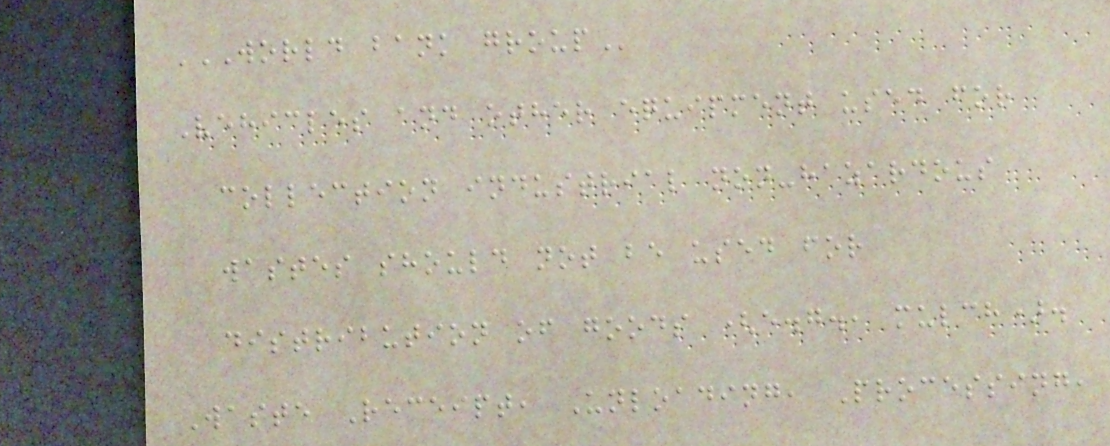WORLD BANK GROUP
Vehicles and other equipment used for
collection industrial non-hazardous
wastes should not be used for
distribution of goods (e.g., mulch).
Waste Receipt, Unloading, Processing,
